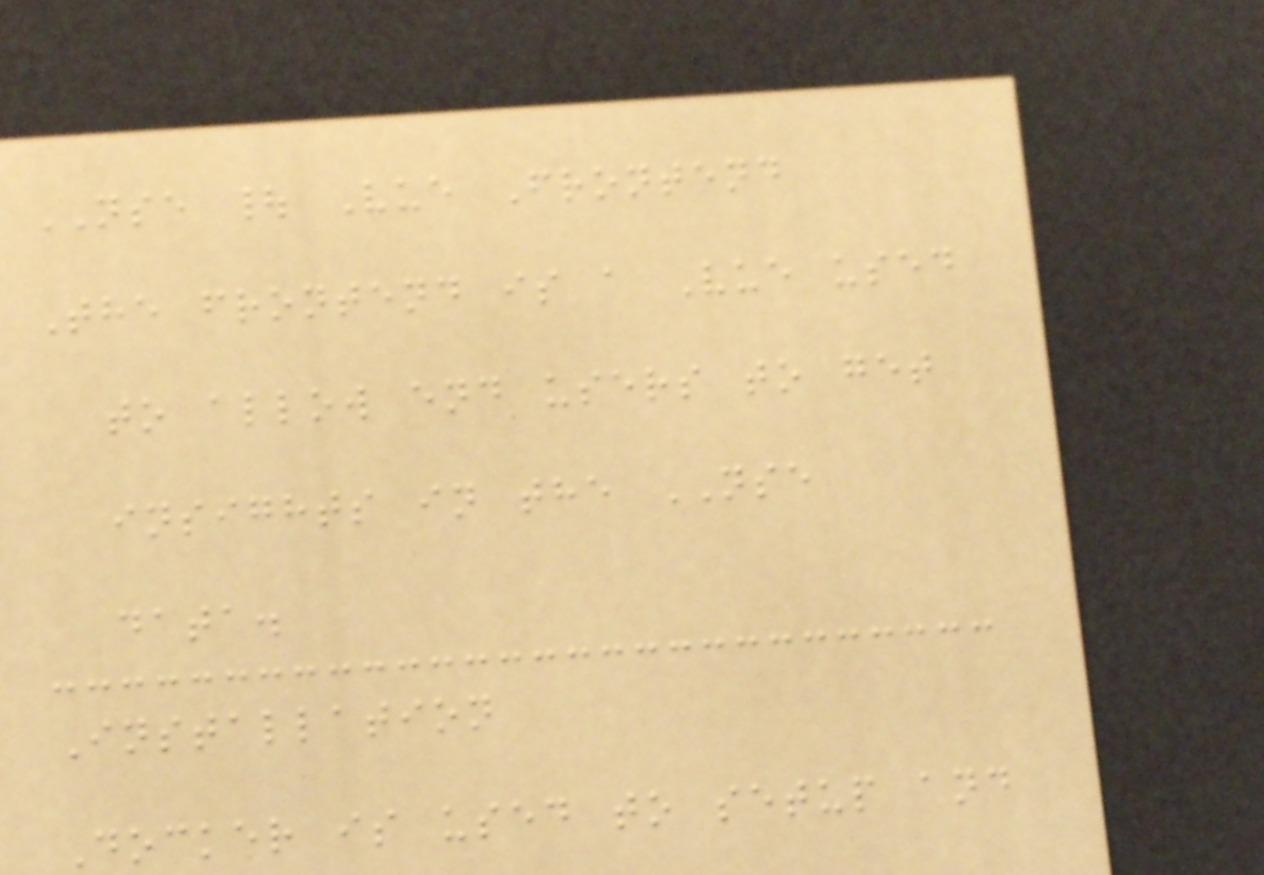NSE | Vue Frontend
The frontend is a Vue used
to allow end users to get
insights in the NSE
data.
Installation
Docker is used to setup and
